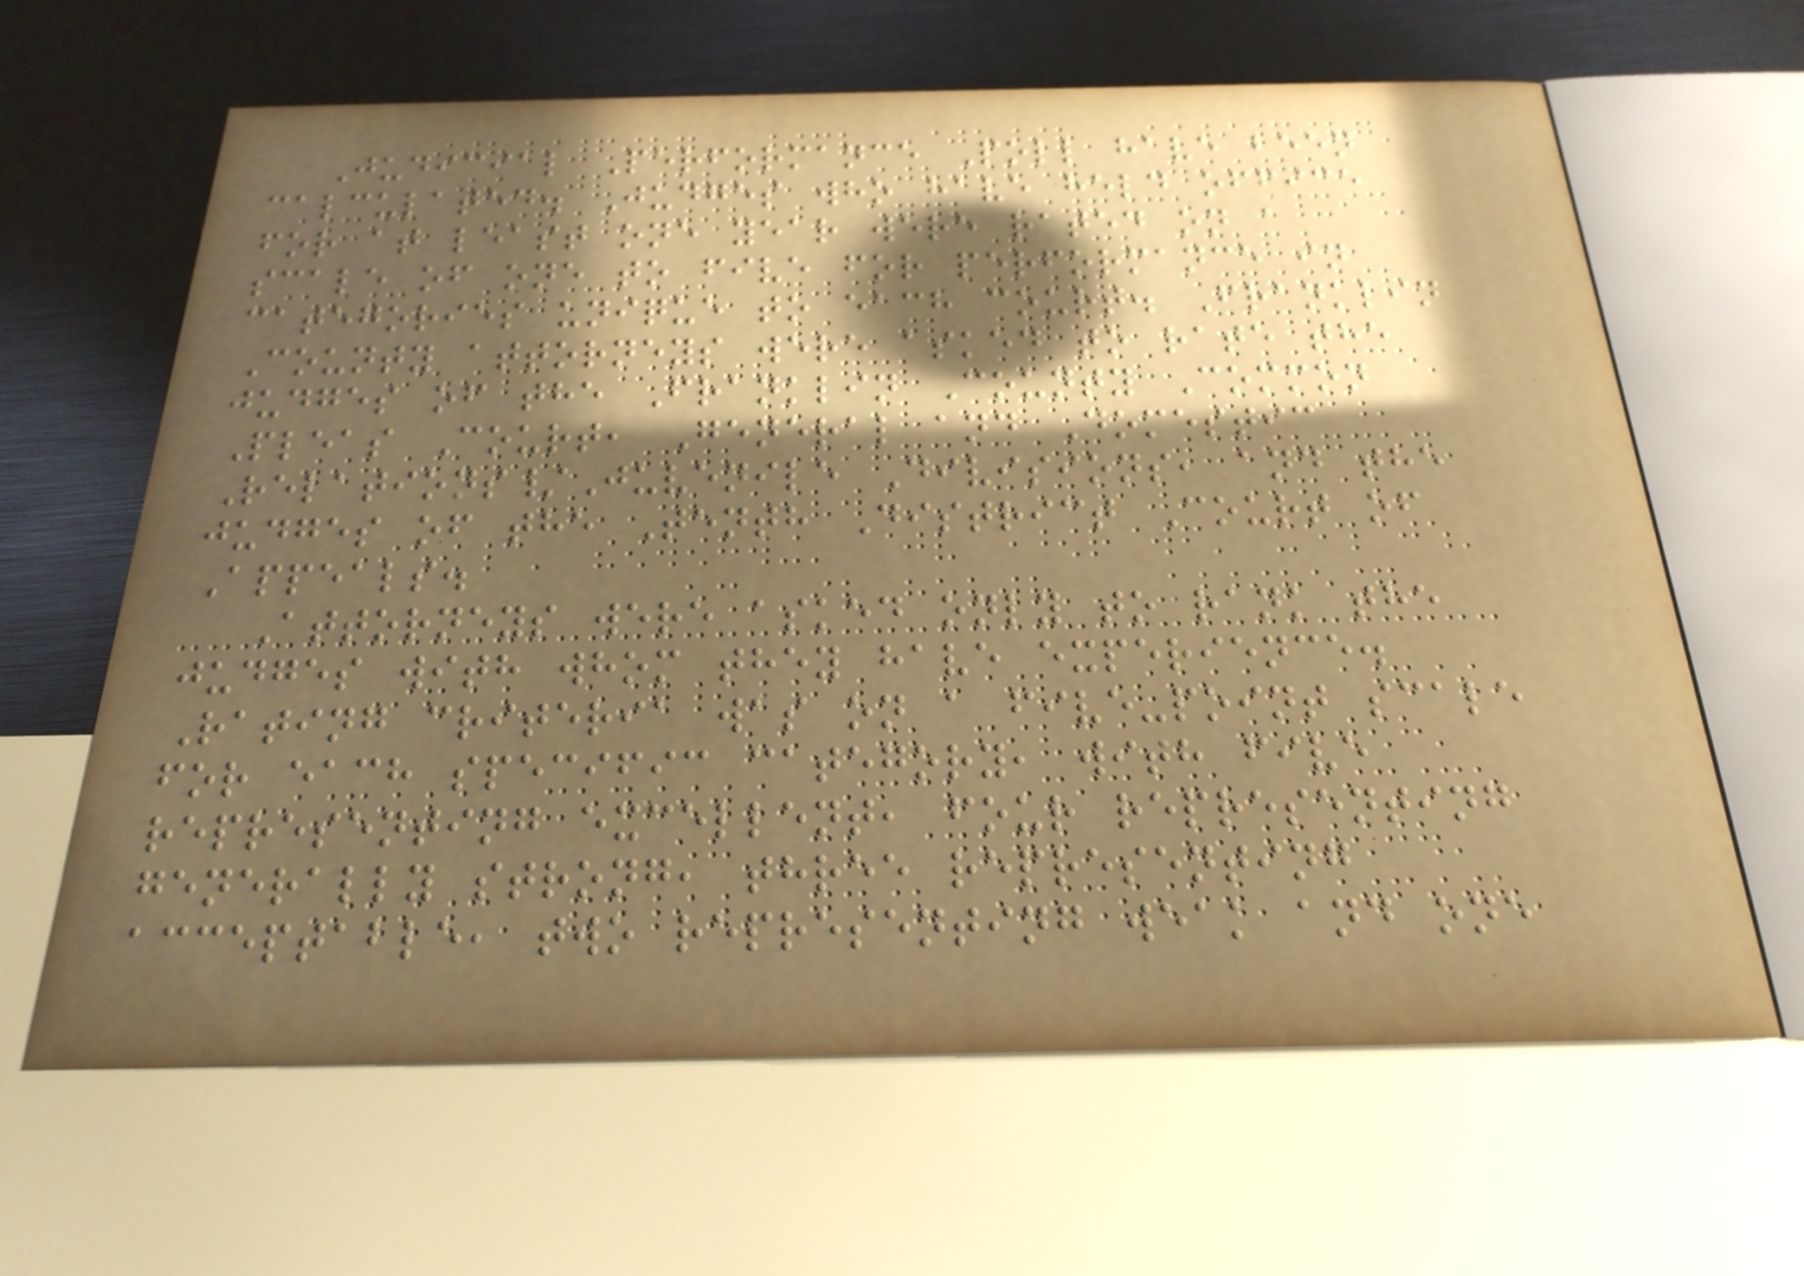Judicial Performance Poll have been
calculated. Judges who have held office
for at least one year were rated on a
scale of one to five for performance in
categories unique to each court. Franklin
County attorneys were asked to rate the
judges of the Franklin County Common
Pleas Court, General and Domestic
Relations/Juvenile Divisions, and the
judges of the Tenth District Court of
Appeals.
Attorneys were asked only to rank the
judges with whom they have experience.
Rating criteria was on a five-point scale
for each specific category, with five
representing excellent, four representing
generally strong, three representing
acceptable, two representing weak and one
